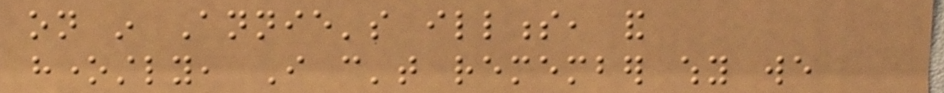on in Annie's illness, and
honestly, I can't remember why we
